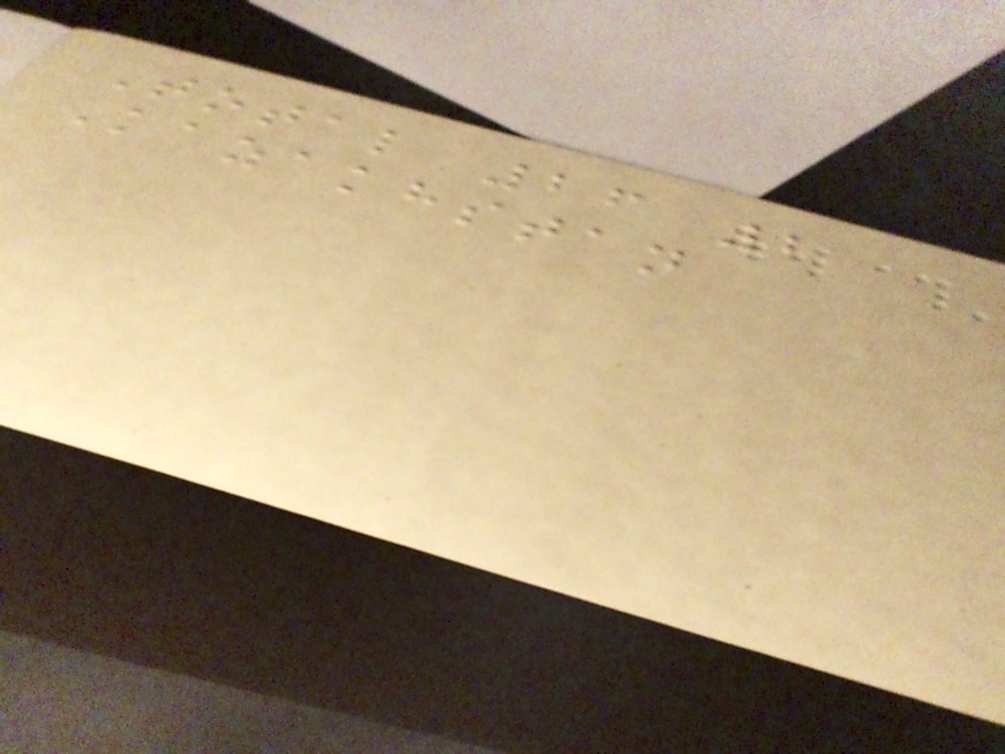Total 26 2
Kazakhstan
